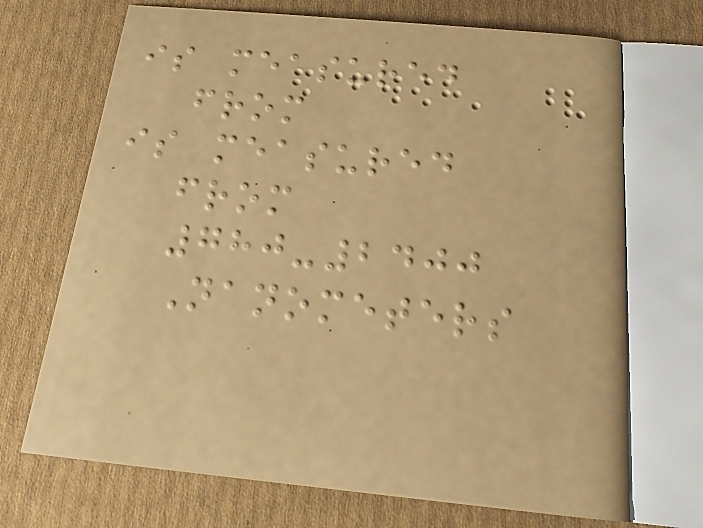is measured
from
is measured
from
780-2400
Nanometers
